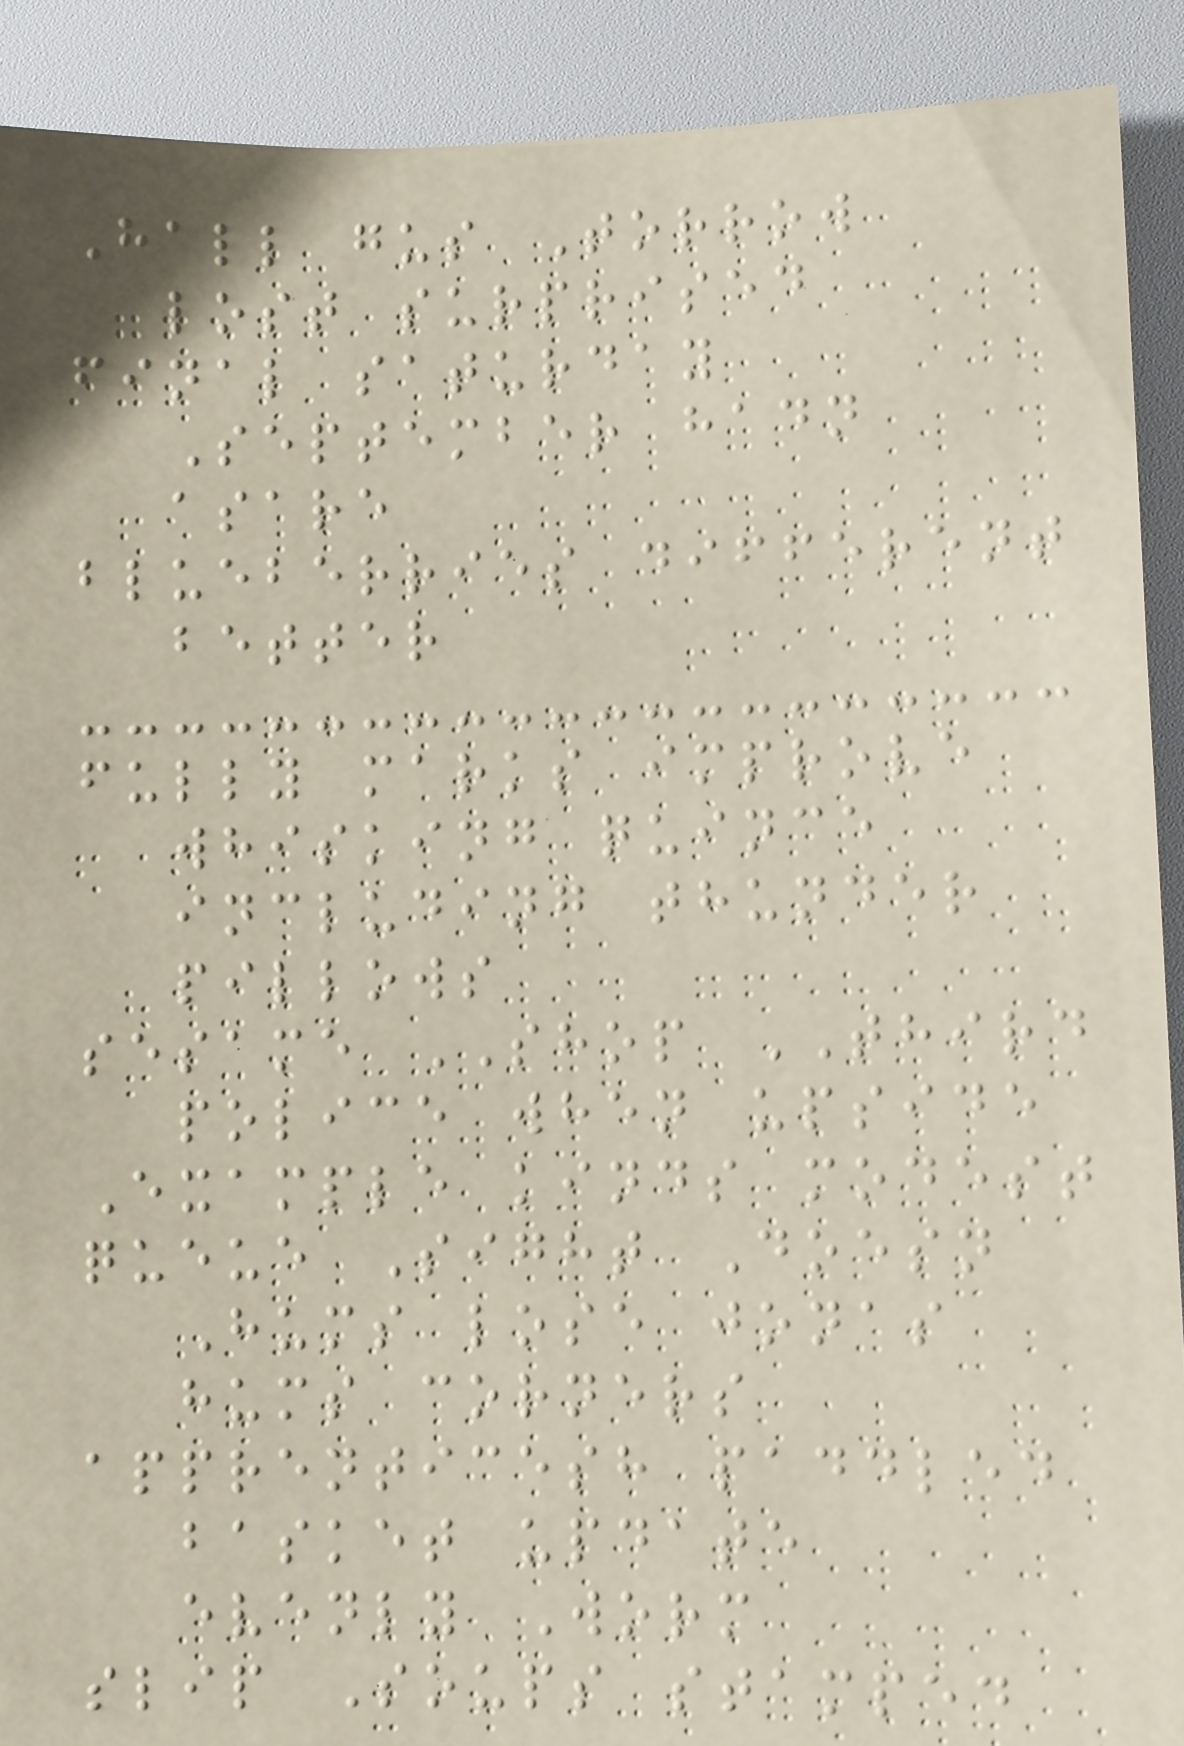Hall gus Torrow
lost surprised
final saturday
September hadn
asare
blueberries different
better
fully marks improve
whisking quince
including thunder
pillows
sesame SHOP THIRD
police when upside
Example kinds modest
queue Sight Doesn
Hums lose jonas
hums corners
apprenticesh paddled
basket update
evenly Worm
slip Soups stamped
